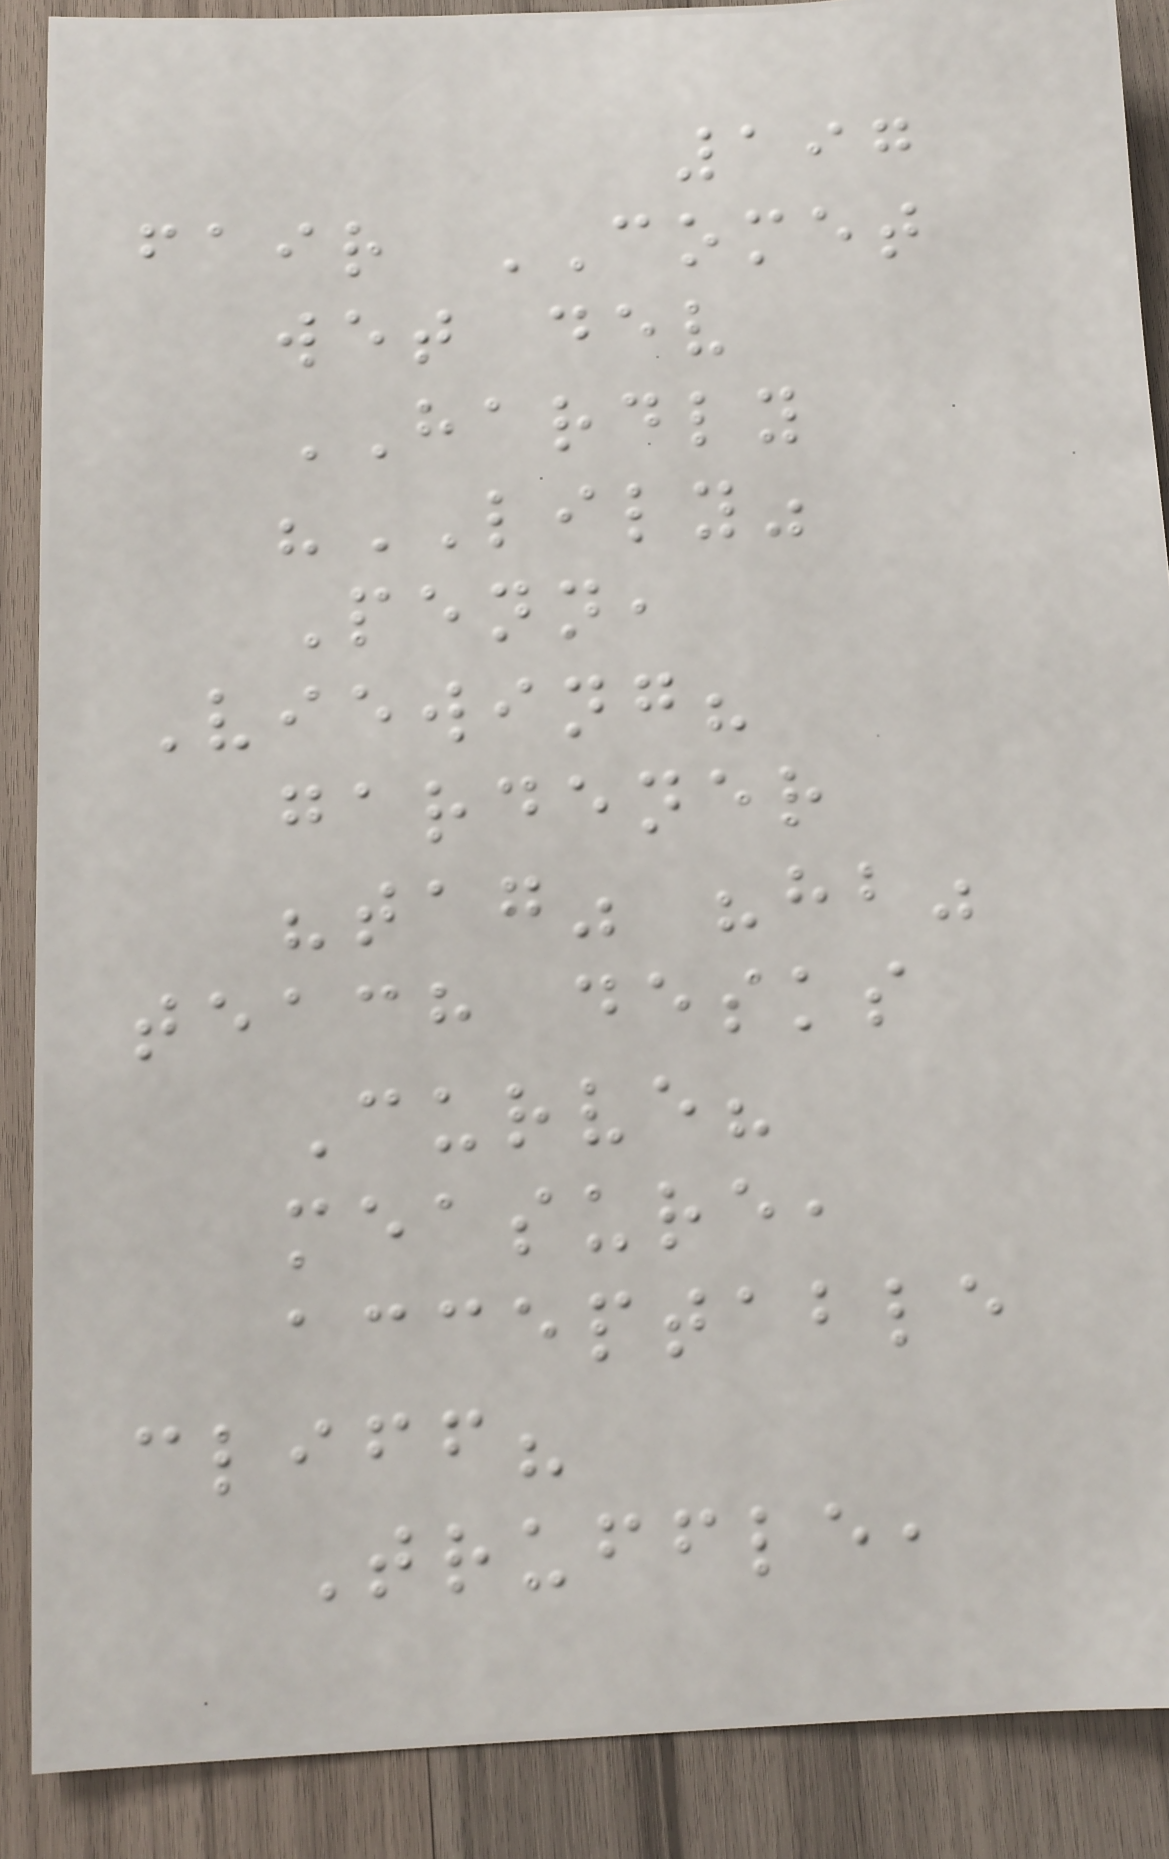197
fair COMET
wet dev
HARDLY
"LILY"
Penn,
Viewing?
gardener
"tag" "hb"
teach desks
Curve?
measure,
acceptable
cliff?
Truffle,
